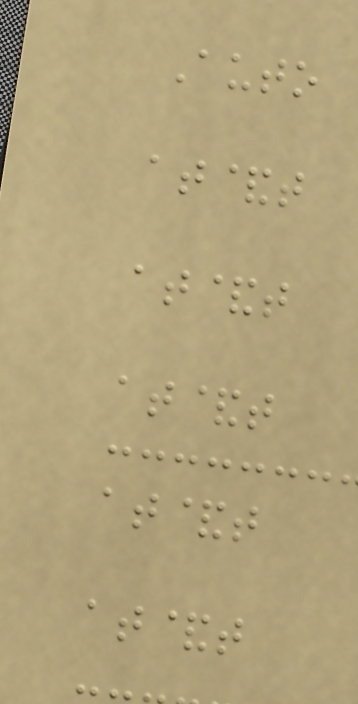Auto
at&t
at&t
at&t
at&t
at&t
